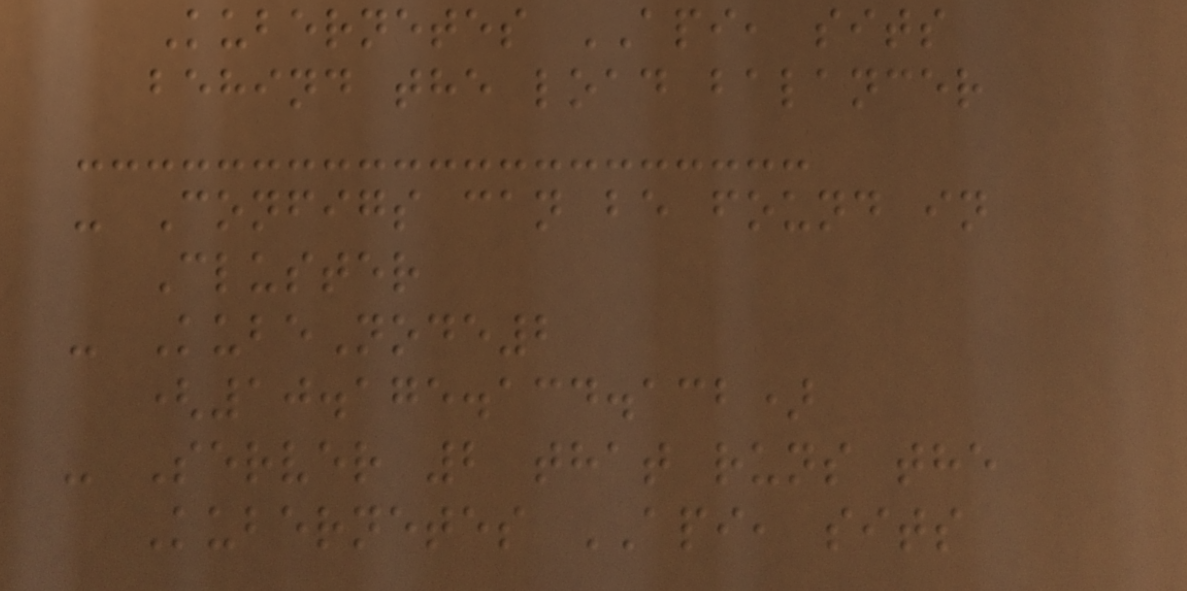Kubernetes API, sits
behind the load balancer
- Configs can be found in
Cluster
- KubeNode2
(10.175.134.132)
- Server 2 that runs the
Kubernetes API, sits
